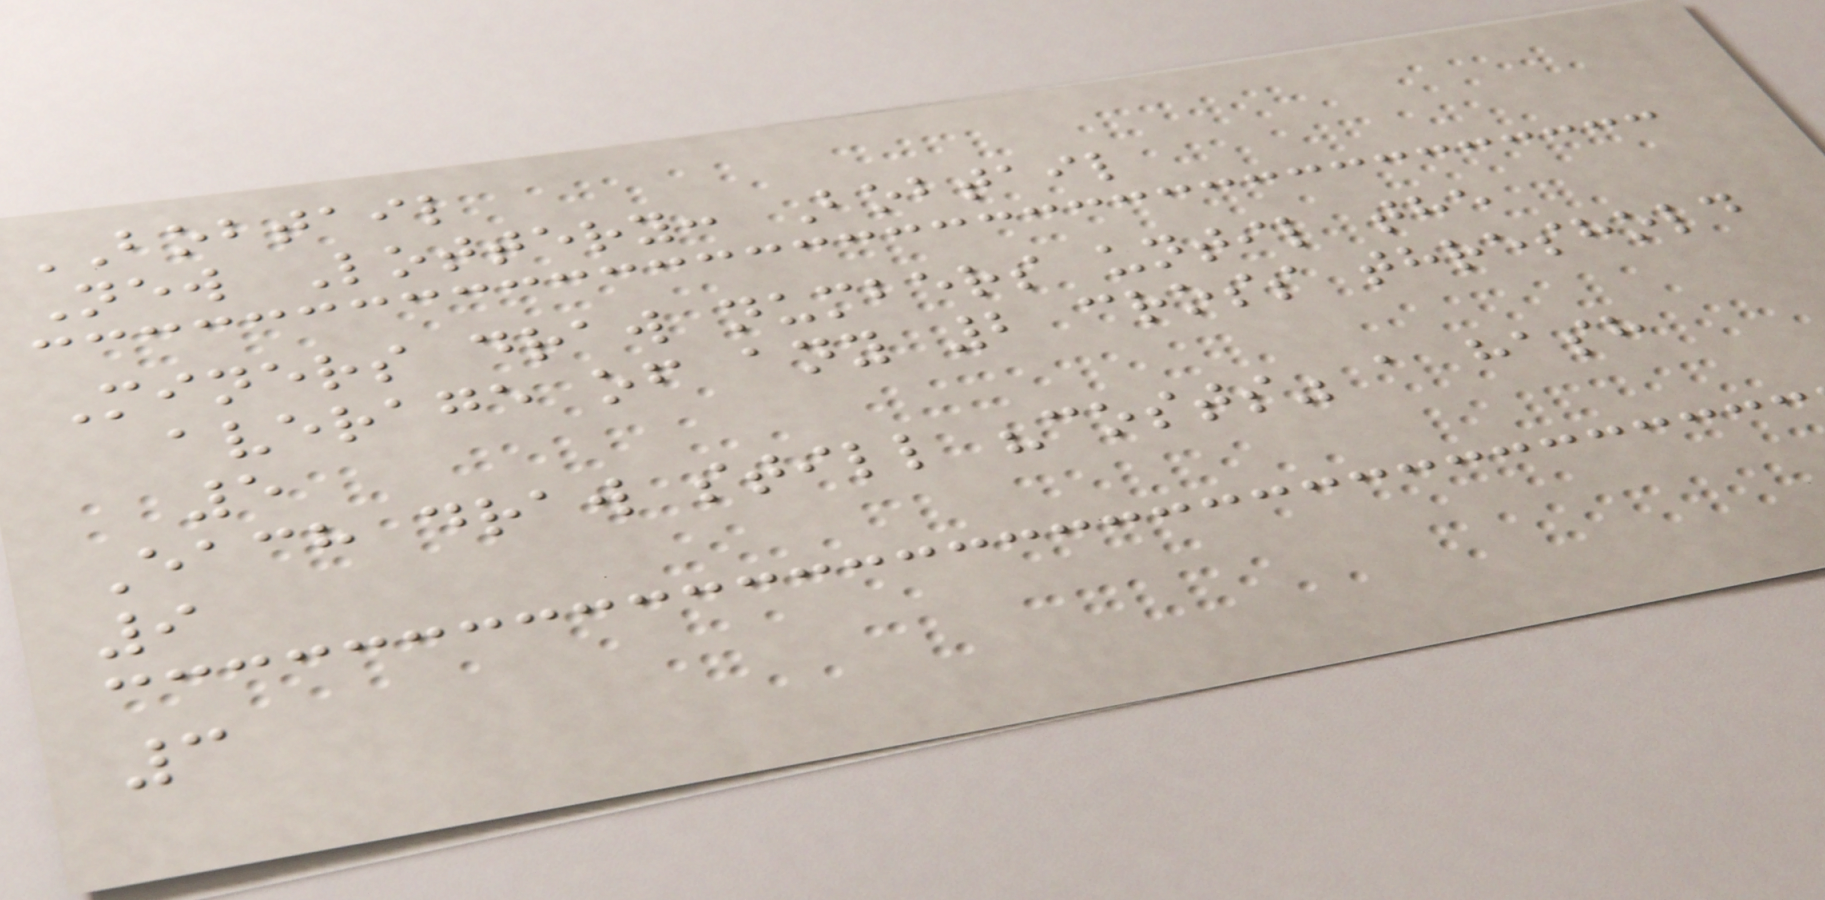BOBTAIL
New Lottery: Bobtail
Miners draw numbers until the
average of any 2 cross threshold
5
Each draw still "costs" a hash
9
3
